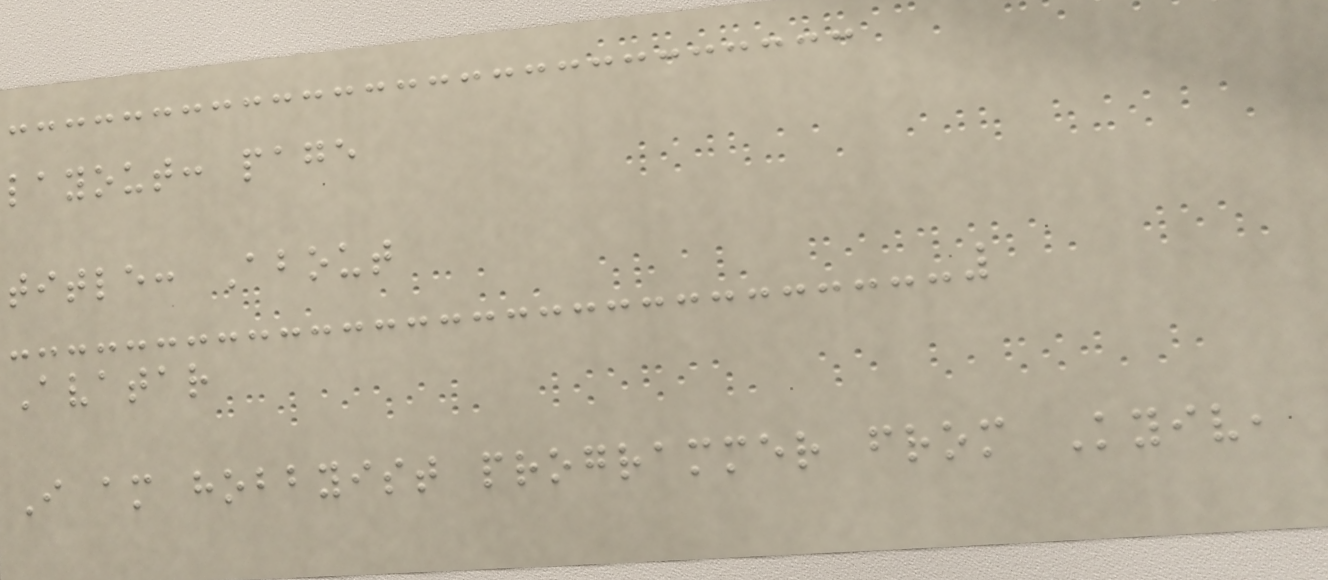layout: page
title: About
Avatar
I am hobbyist programmer from Kyiv,
